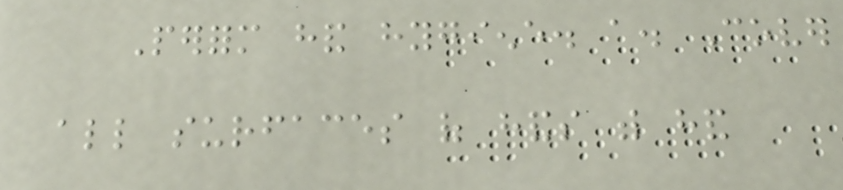Perform hand hygiene. a. Cover
all surfaces of hands with hand
